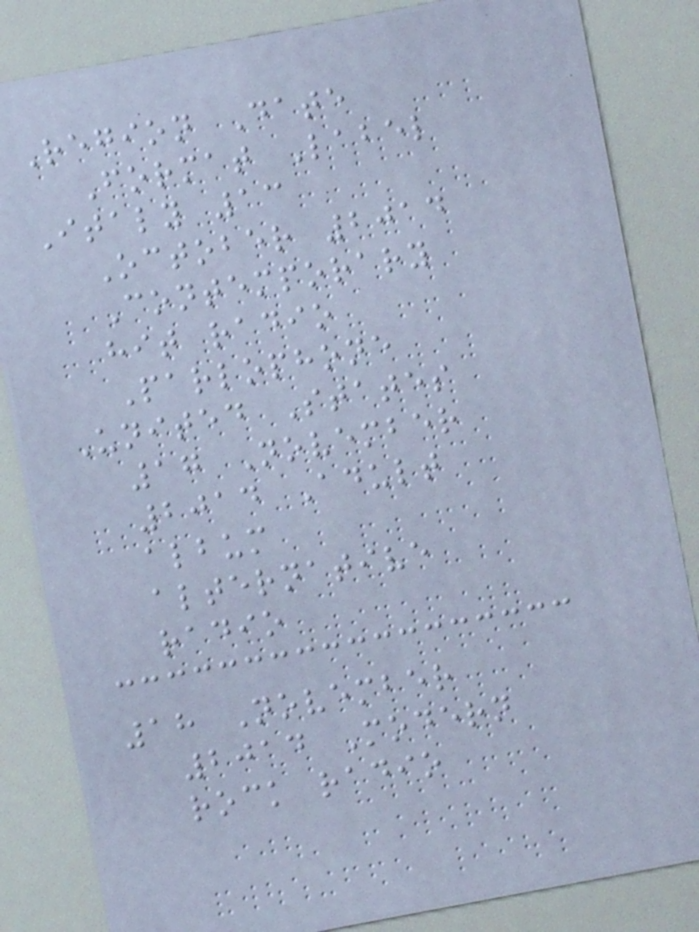Region Date
Format Label
Italy 13
October 2014
Contemporary
hit radio
Parlophone
United States
17 November
2014 Adult
album
alternative
radio
18 November
2014 Modern
rock radio
